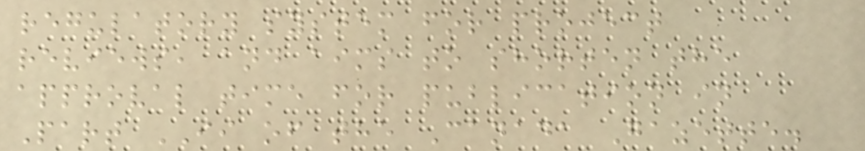regulatory system for project
reviews, and aims to shorten the
approval time for publication in
Part II of the Canada Gazette.
